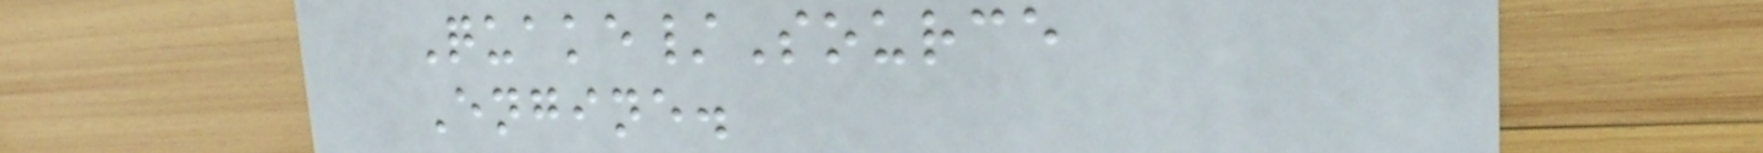Quake/Source
Engine.
